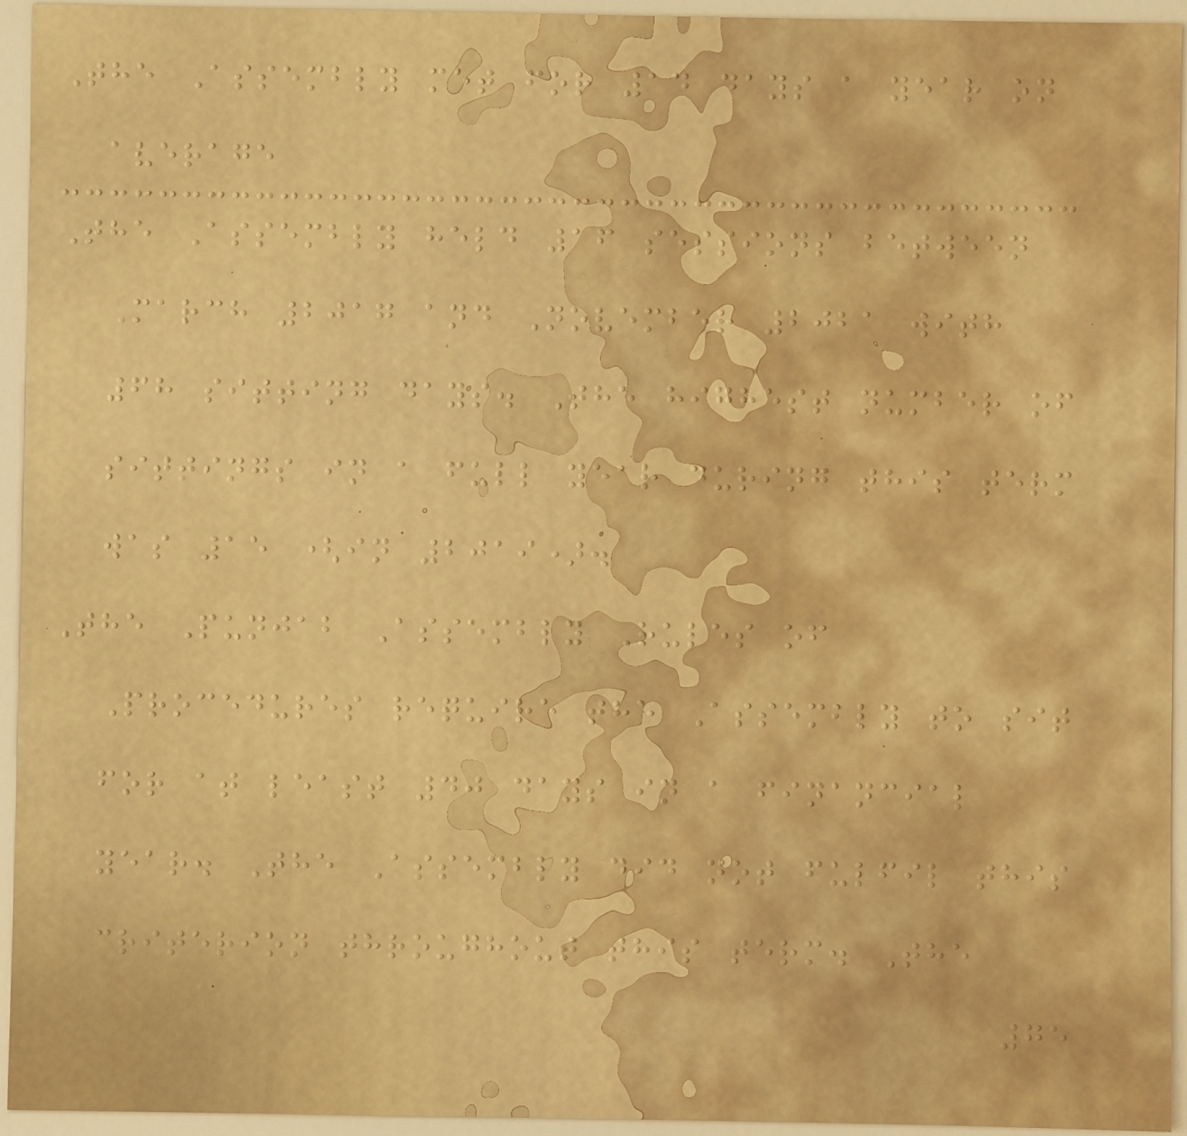The Assembly met for 14 days a year on
average
The Assembly held 16 sessions between
March 2017 and November 2021 with
68 sitting days. The highest number of
sittings in a full year during this term
was 15 (in 2019).
The Punjab Assembly Rules of
Procedures require the Assembly to sit
for at least 40 days in a financial
year. The Assembly did not fulfil this
criterion throughout this term. The
75
